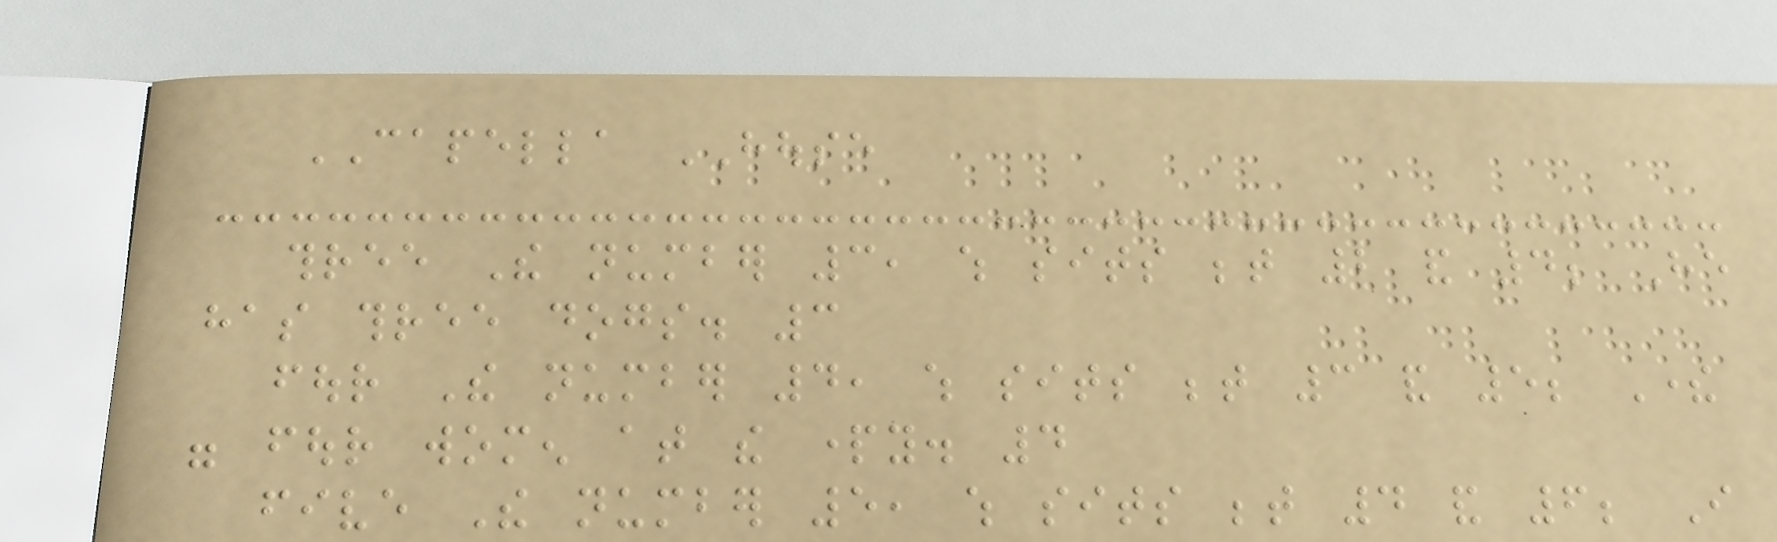CAPELLA HOUSE
three The number 3, which sits between 2 and 4; He
has three dogs. 3
four The number 4, which sits between 3 and 5; There
were four women at the party. 4
five The number 5, which sits between 4 and 6; I
